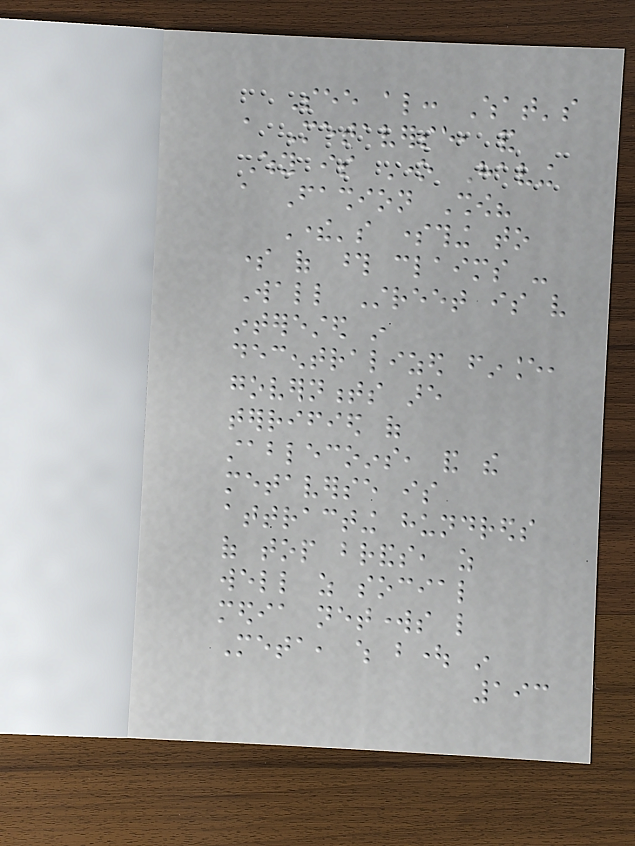See also: What's
a Metaverse, and
Why is One Having
a Fashion Show?
There's something to
some of those claims -
Wall Street is very
interested in
decentralized finance,
governments are
terrified of
stablecoins, and the
metaverse is
attracting hundreds
of top brands, as
well as social
media networks like
Meta, which bought in
193
